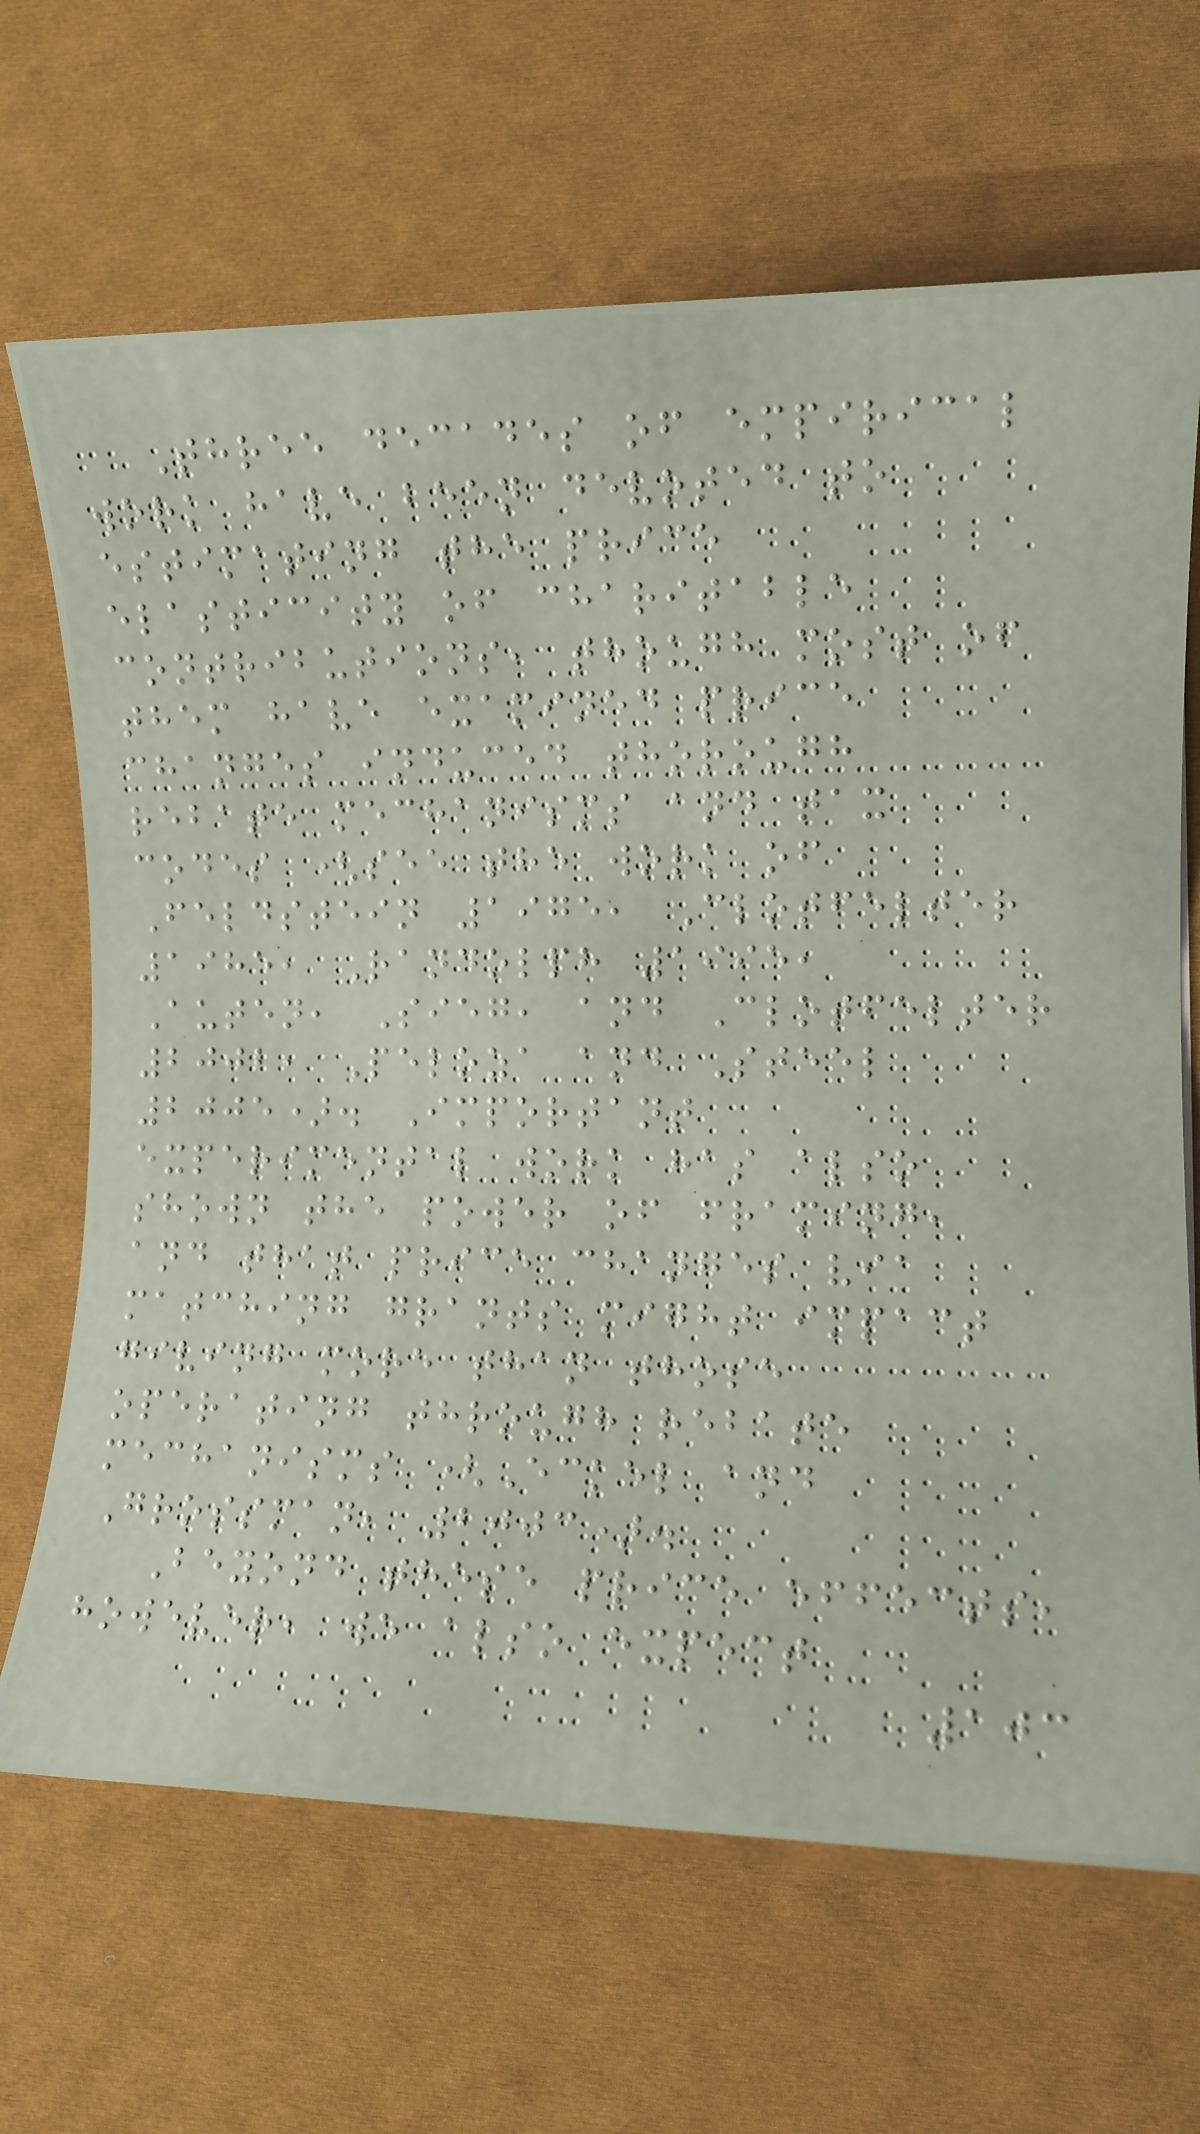Three decades of empirical
work have been devoted to
estimating the price
elasticity of charitable
contributions, though most of
them have examined price
changes induced thorough
rebate mechanisms and tax
codes (see the work of
Feldstein 1975, Clotfelter
1985, Randolph 1995,
Auten, Sieg, and Clotfelter
2002, Peloza and Steel
2005). Important
experimental work has also
shown the power of framing,
and that price changes via
matching grants might impact
giving more than those
operating through rebate
mechanisms (Eckel and
Grossman, 2003).
Beyond these price effects,
however, we also expect
103
